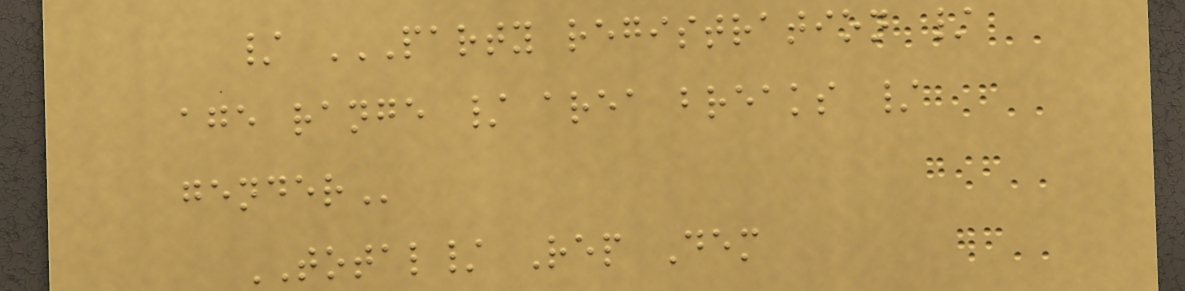/ PARTY REGISTRATION /
AGE RANGE / AREA BREAKS /
GENDER
TOTAL/ Rep Dem
